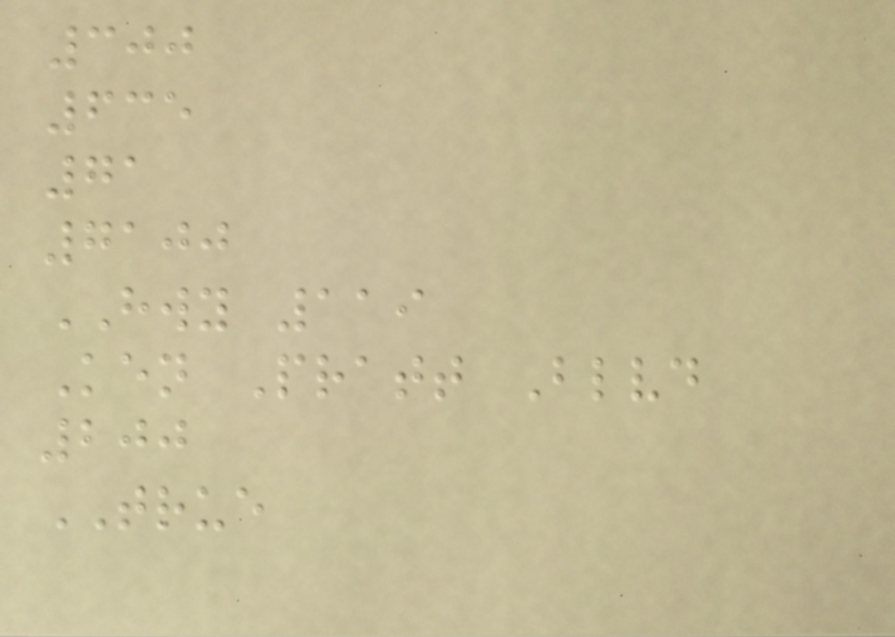300
635
71
7100
HWY 119
Ken Pratt Blvd
200
TRUE
